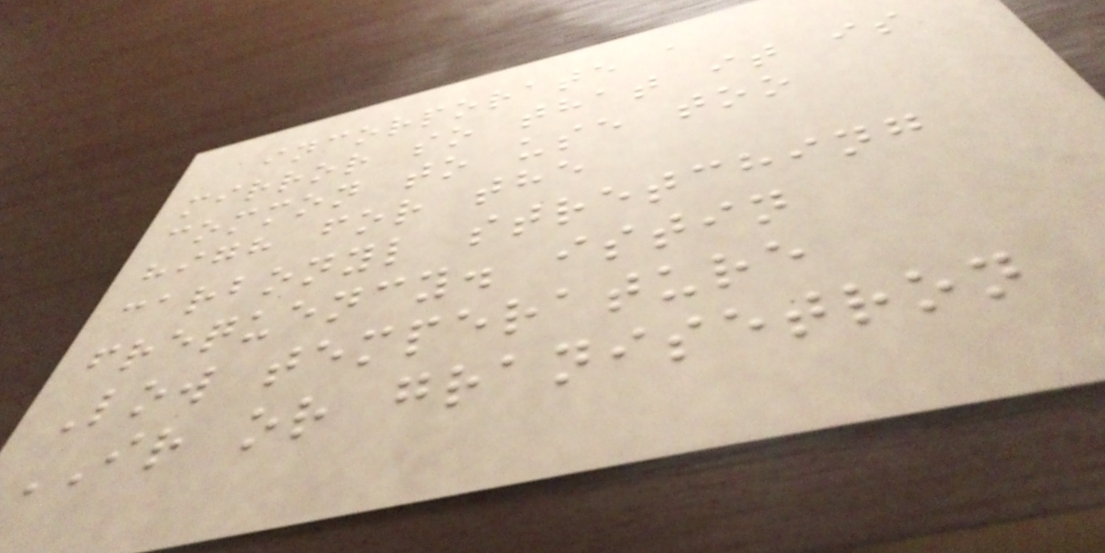incorporate a
mirror so that it is
common to use too
high for the
carbonyl stretching
frequency. istin
Low temperature
IR or granisetron
